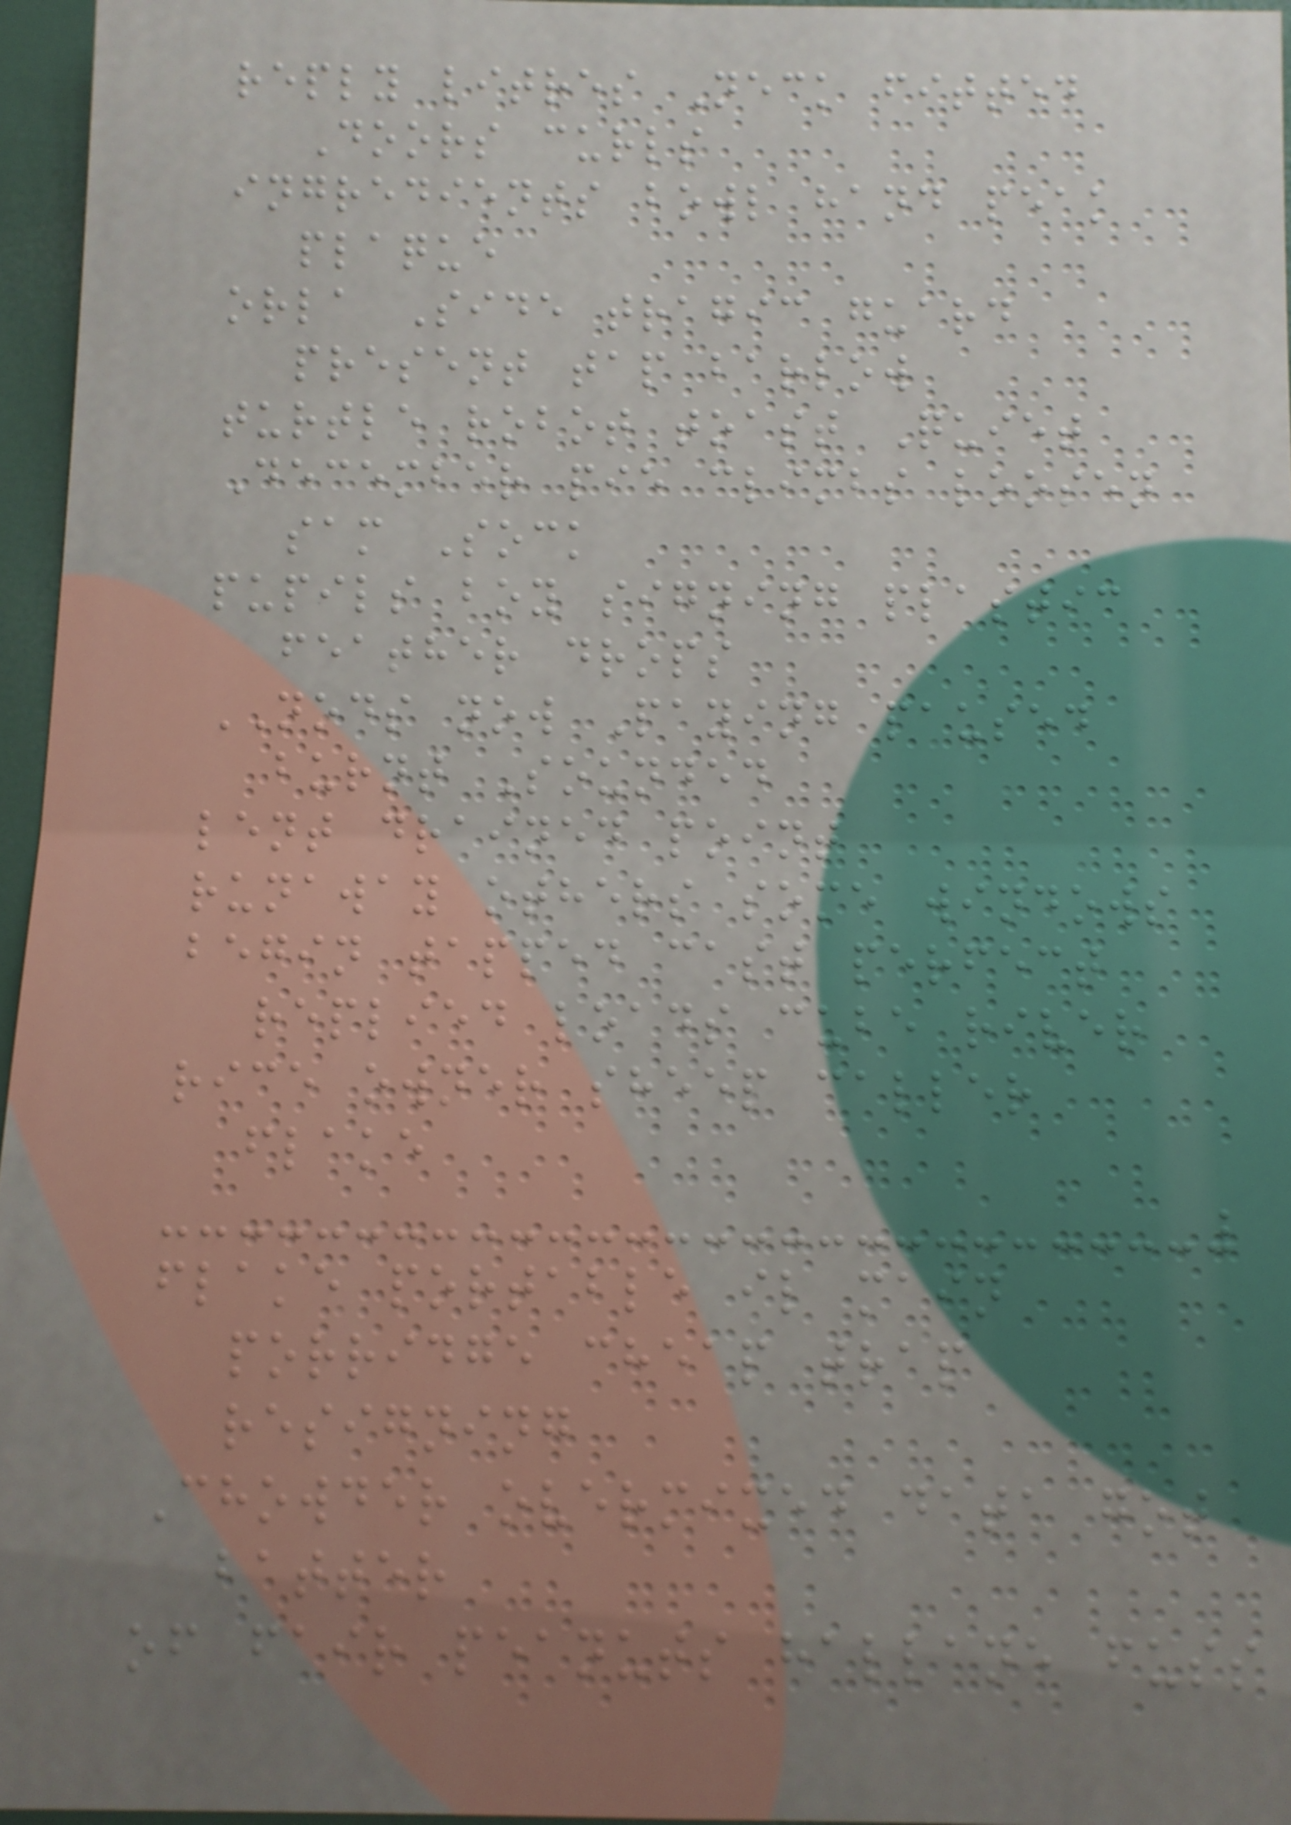reply litres Neck fitted
Doors curls
ingredients bowl hand peak
plaque
orla Side tragic guard
present tap barlow
turtle robot toast Quiet
December pie climbs loosen
sam Sock
pupils boy signing plastic
feather drops
NODS now Paying paused
burnt Sounded
lent drained point
runaway others some windows
begin tapped cast perfect
replied loads cube river
rice owner sheep caller
flake
flake portable il main
porridge cheap trap
resigning
Chowder overmixed data got
batter
of fair peanuts hallane fuss
